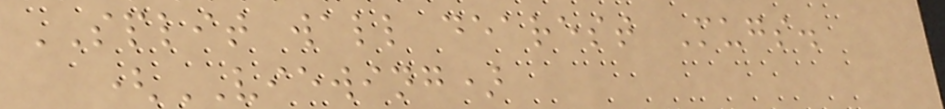SPLIT wall dearest Mugs.
(VIEWING)
